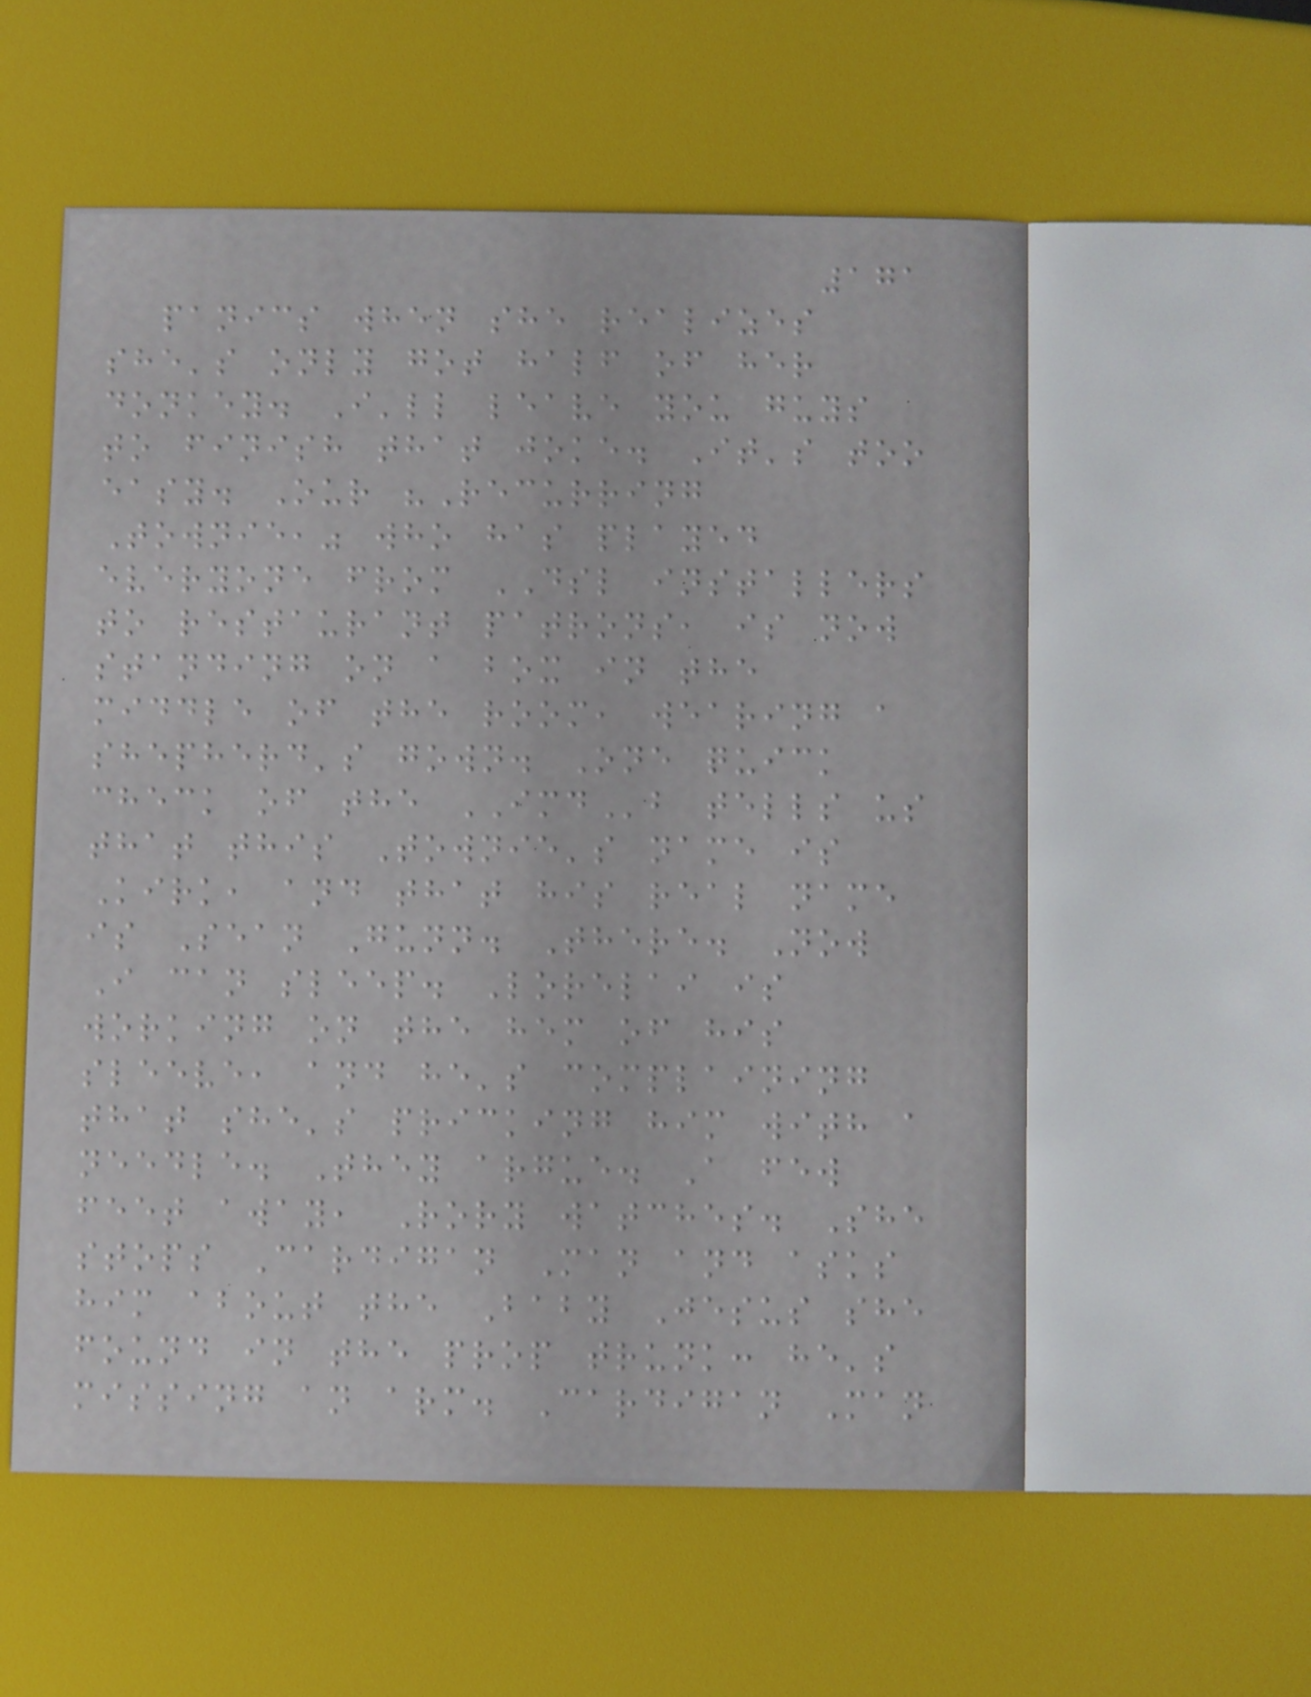171
panics when she realizes
she's only got half of her
donkey. I'll leave you guys
to finish that joke. It's too
easy. Our "Recurring
Townie," who has played
everyone from DSL installers
to restaurant patrons, is now
standing on a box in the
middle of the room, wearing a
shepherd's gown. One quick
check of the IMDb tells us
that this Townie's name is
Kirk, and that his real name
is Sean Gunn. There. Now
I can sleep. Lorelai is
working on the hem of his
sleeve, and he's complaining
that she's pricking him with a
needle. They argue. A few
feet away, Rory watches. She
stops Cardigan Man and asks
him about the Baby Jesus she
found in the prop trunk: he's
missing an arm. Cardigan Man
